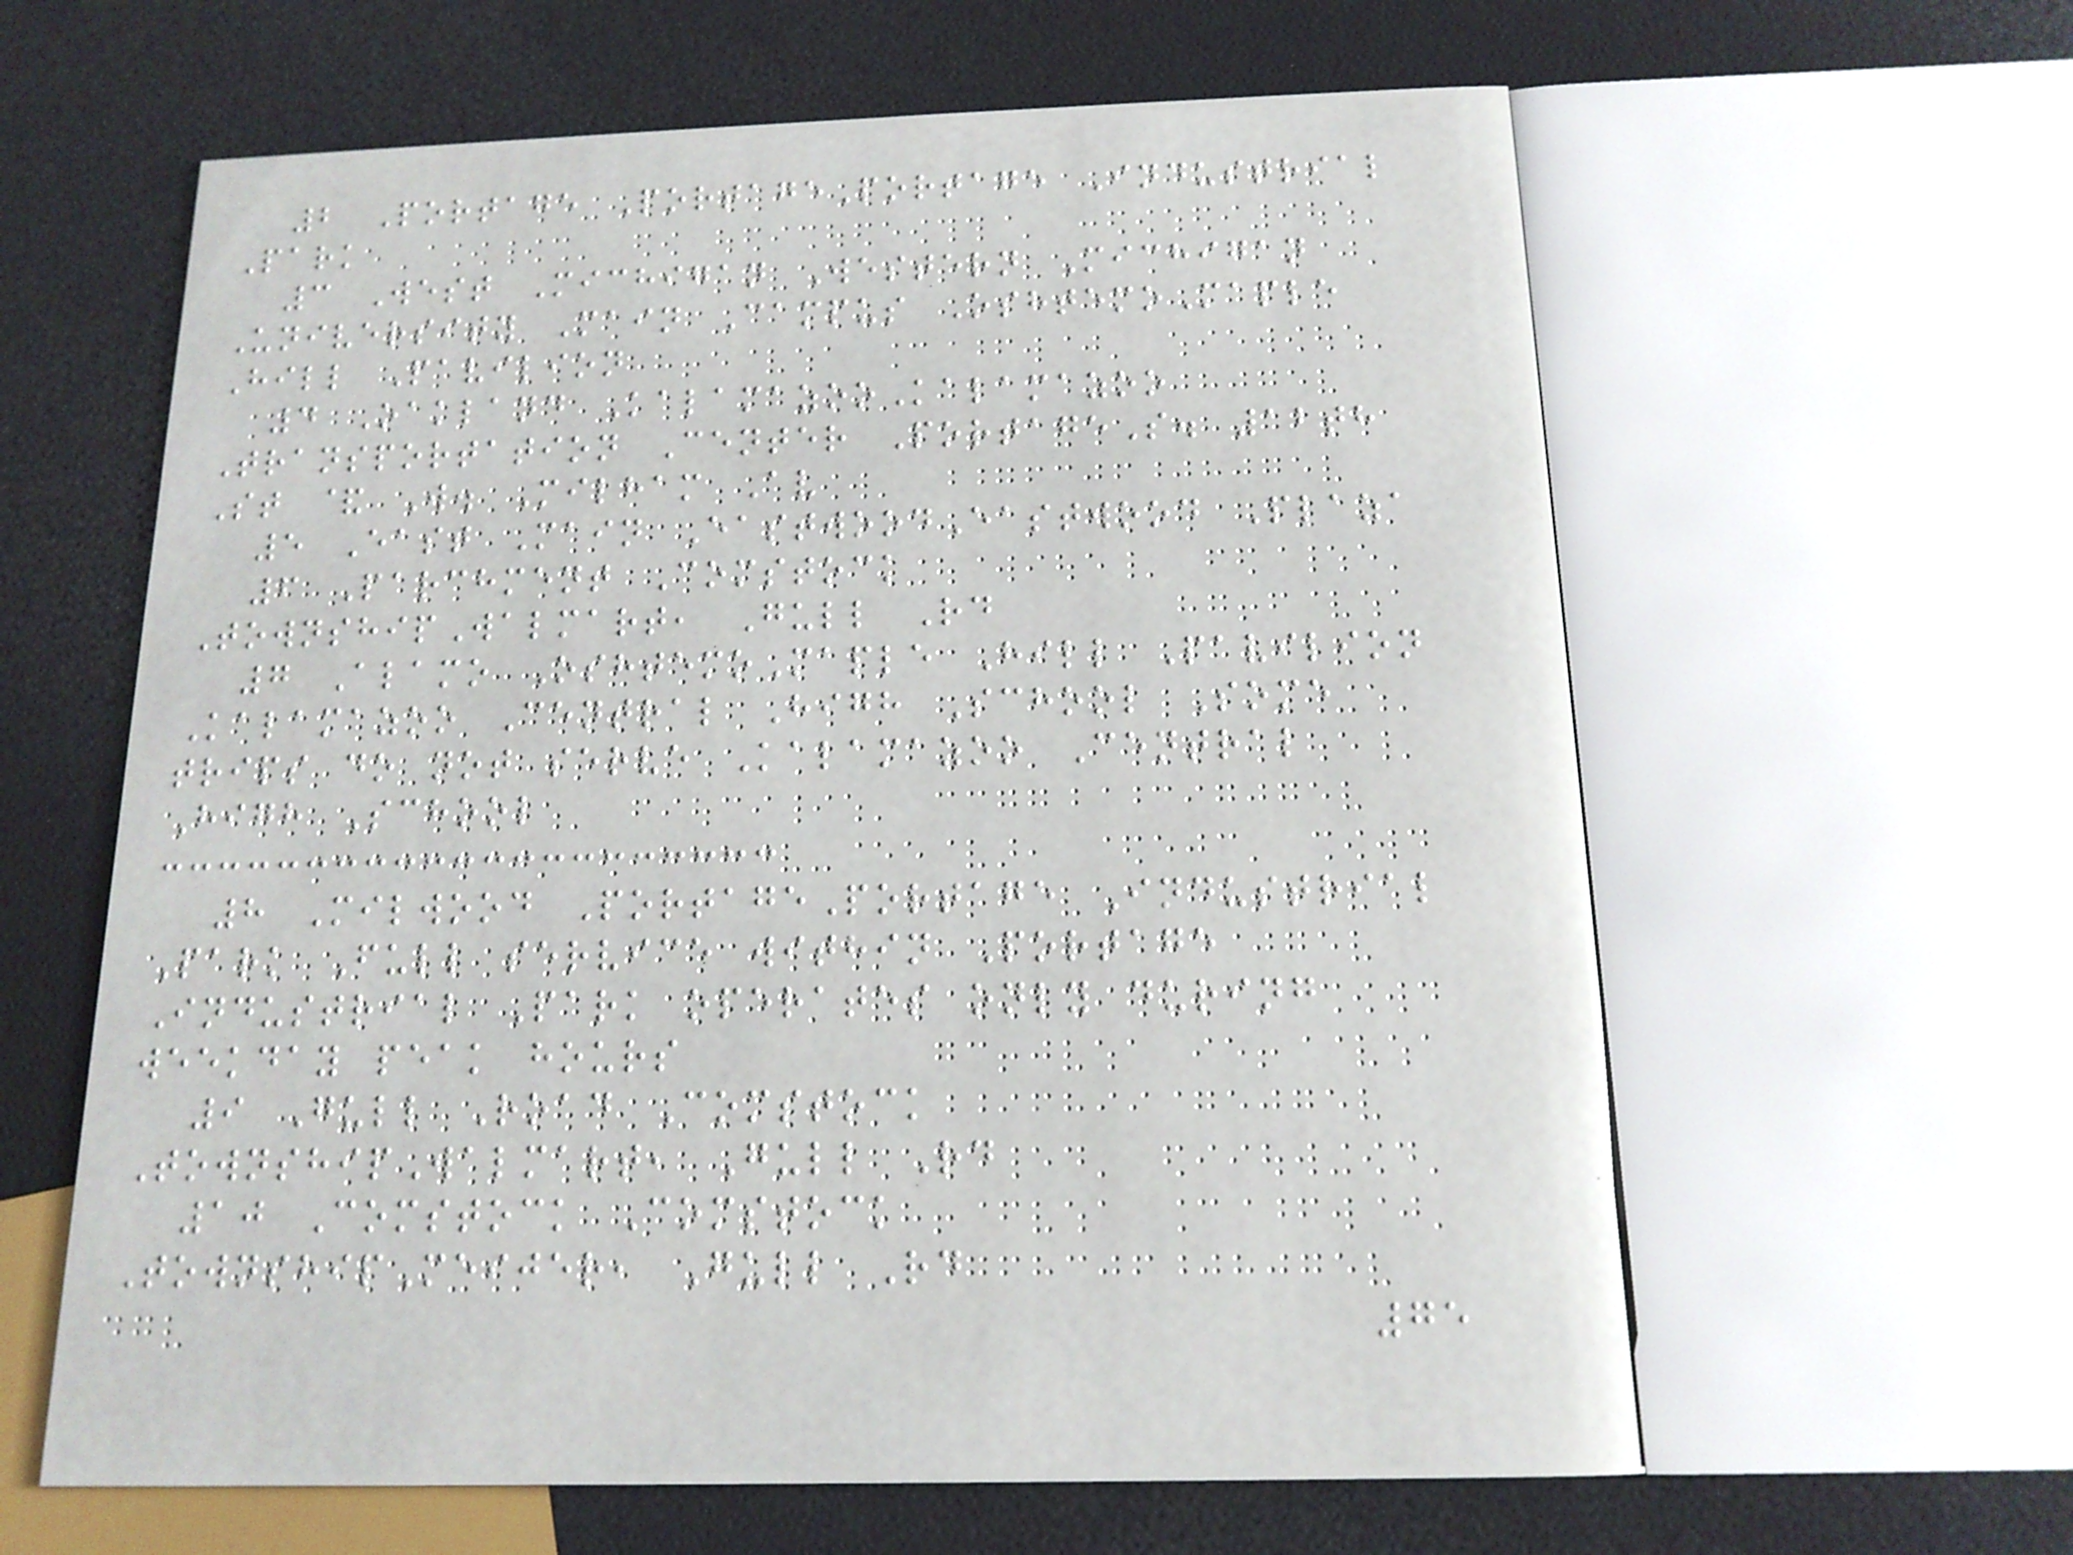2 Portage PortagePortage Industrial
Park
3 West Michigan Western Michigan
University Main Campus OshtemoMaple
Hill Pavilion
4 Oakland KalamazooKalamazoo
Transportation Center PortageS. 12th
St & W. Milham Av
5 East Main EastwoodEastwood Plaza
6 Parchment Comstock
TownshipWalmart, Gull Rd
7 Alamo OshtemoMaple Hill Pavilion
Kalamazoo Central High School Some
trips do not serve Kalamazoo Central
High School
8 Milwood PortagePortage Industrial
Park Full service within Portage
Industrial Park operates only during
weekday peak hours
9 Gull Road Comstock
TownshipWalmart, Gull Rd
10 Comstock Comstock
TownshipMeijer, Gull Rd
75
